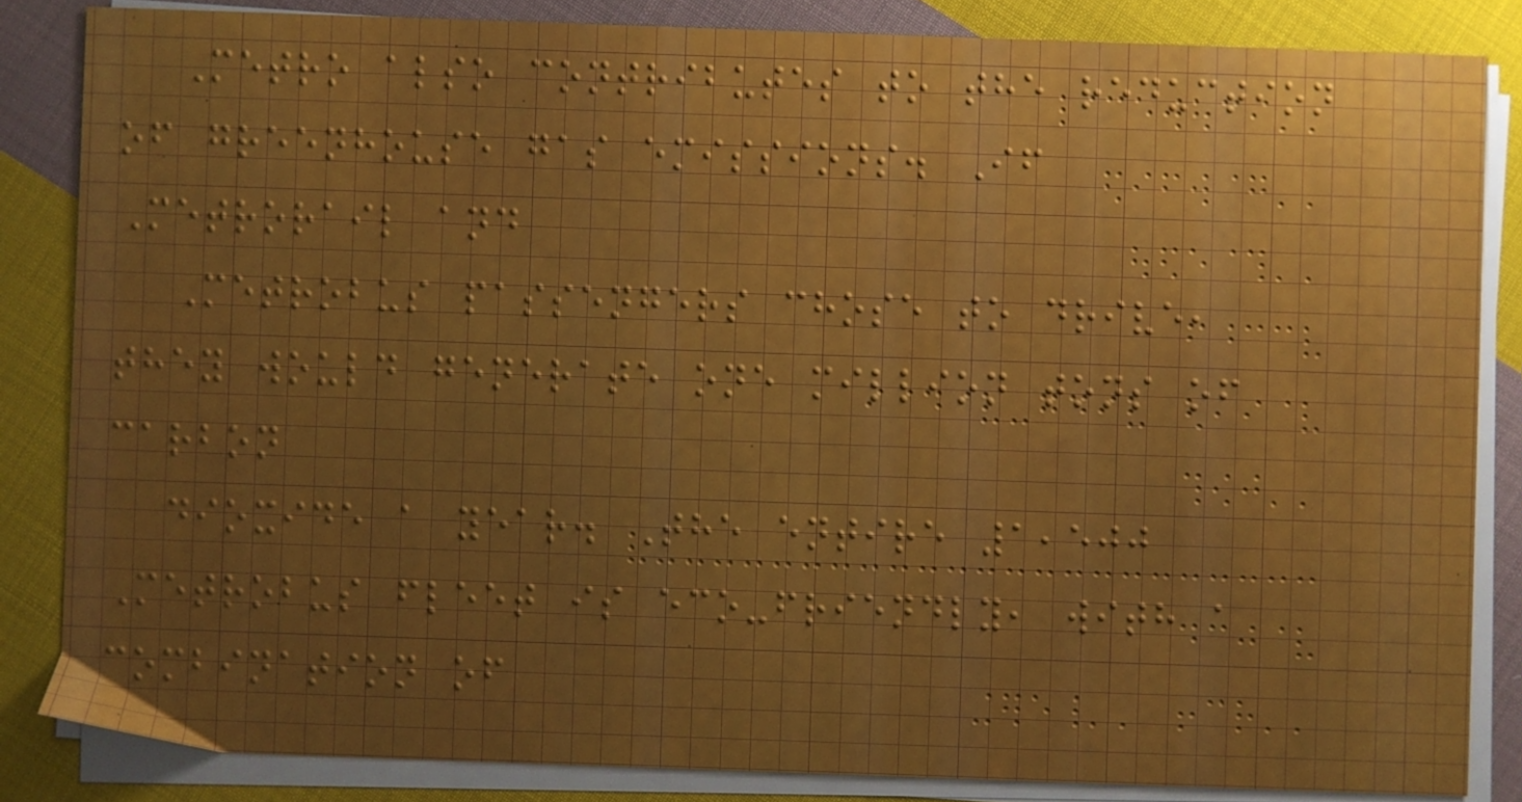Metro also contributes to the reduction
of greenhouse gas emissions. If
Metrorail and
Metrobus passengers chose to drive,
they would generate one million tons of
carbon
dioxide a year. The entire 1,500
Metrobus fleet is eco-friendly, with a
combination of
